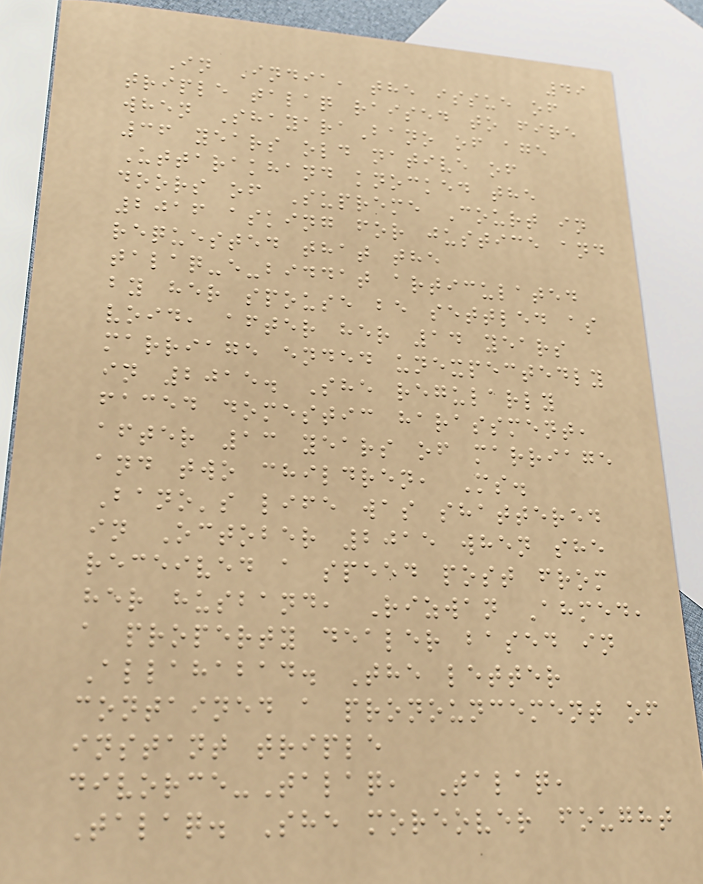49
In India, the issue of
triple talaq raised to fire
when ShayaraBano of age
36 years old native of
Uttarakhand knocked the
doors of Supreme Court in
2016 asking for justice and
requested that the
talaq-e-biddat articulated
by her spouse be settled as
void, after her 14 years
marriage ended unexpectedly
in 2015. She regularly
faced domestic harassment,
after 13 years of marriage
and two children, Ms.
Bano's life was shattered
in October 2015 when she
received a speed post from
her husband, Rizwan Ahmed,
a property dealer based in
Allahabad. The letter
contained a pronouncement of
instant triple
divorce-Talaq, Talaq,
Talaq. She moreover fought
